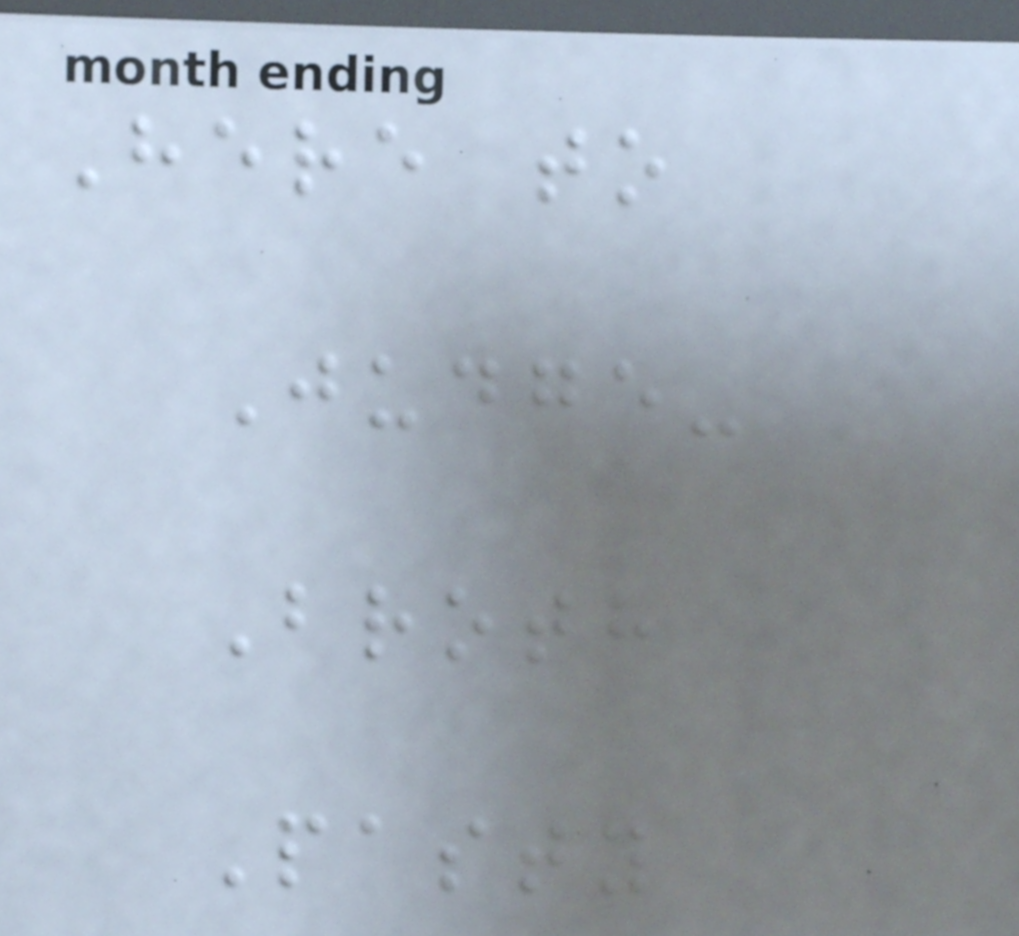Here to
Judge-
Broth
Pasty
